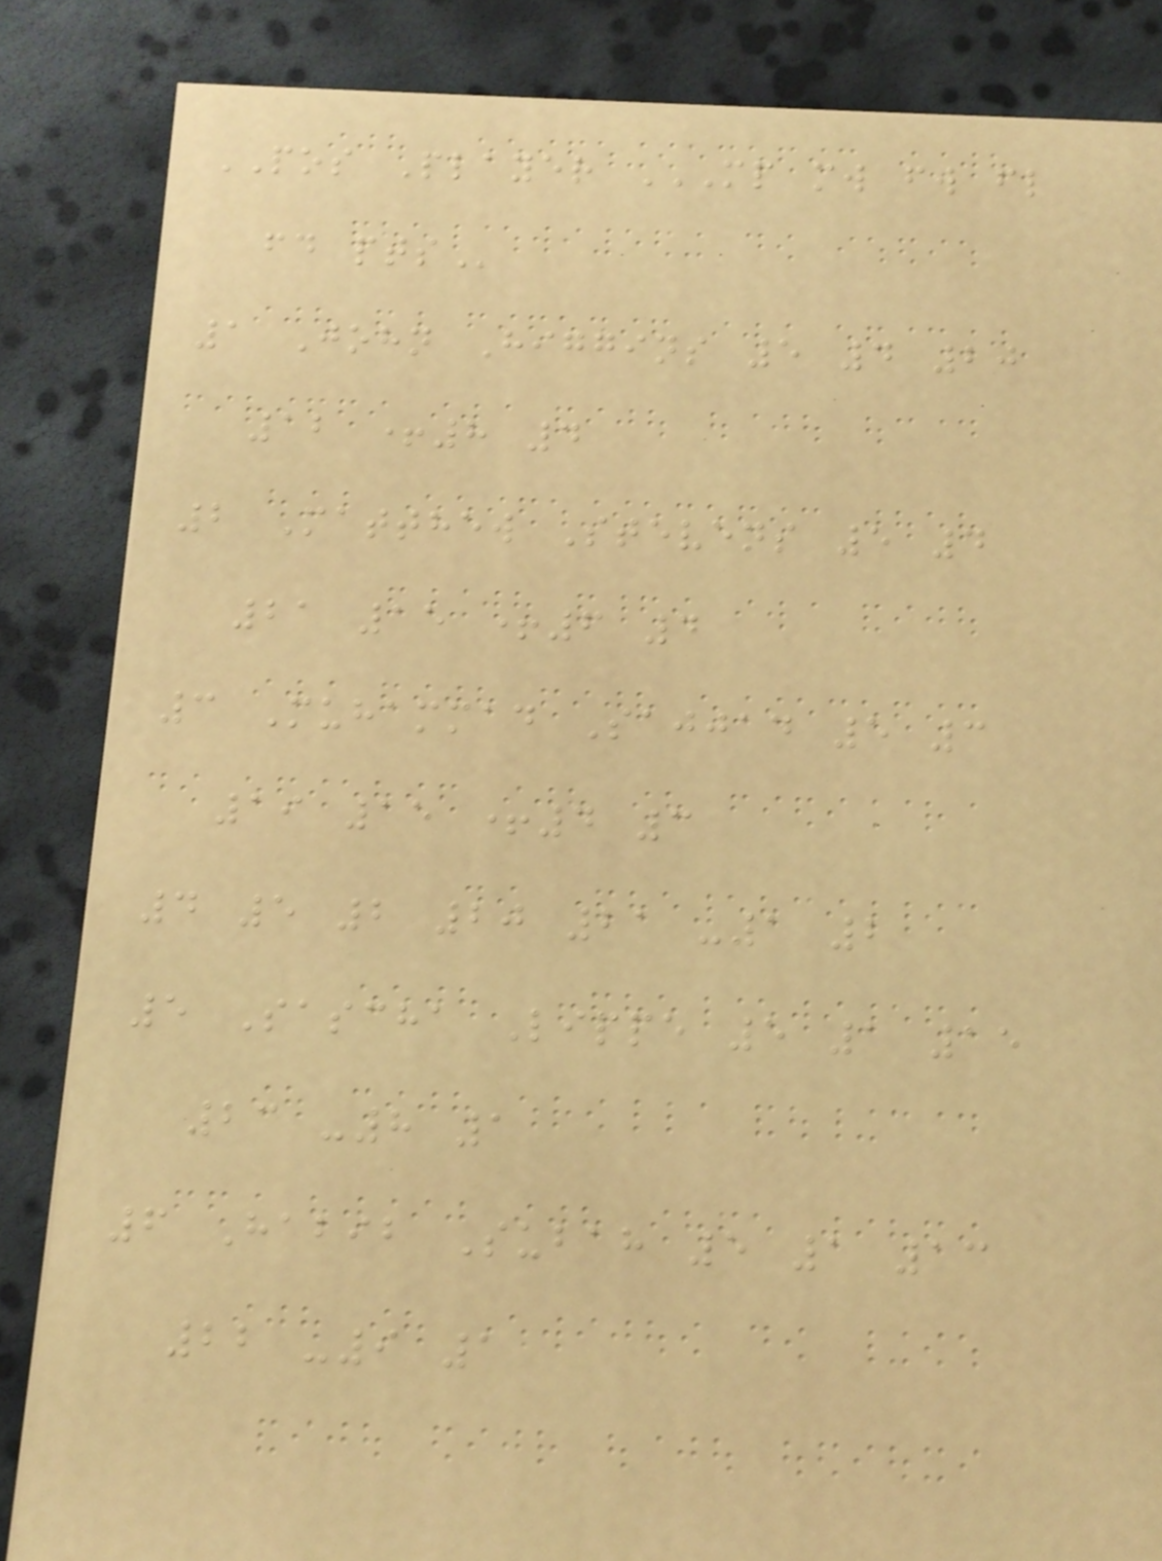POS Player MP MW FW FL
FD PTS
1 John Higgins 5 4 20
12 +8 4
2 Matthew Stevens 5 4
21 15 +6 4
3 Muhammad Sajjad 5 3
19 15 +4 3
4 5 2 20 21 -1 2
5 Sascha Lippe 5 1 15
23 -8 1
6 Habib Subah 5 1 13
22 -9 1
